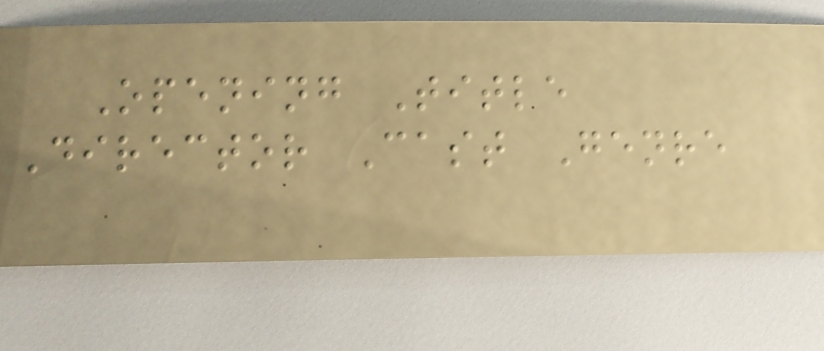Opening Title
Director Cast Genre
